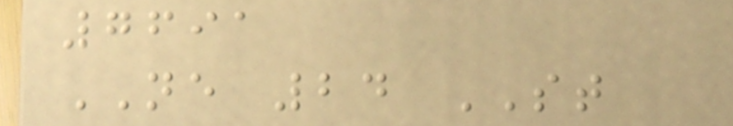7691
NE 24 ST
